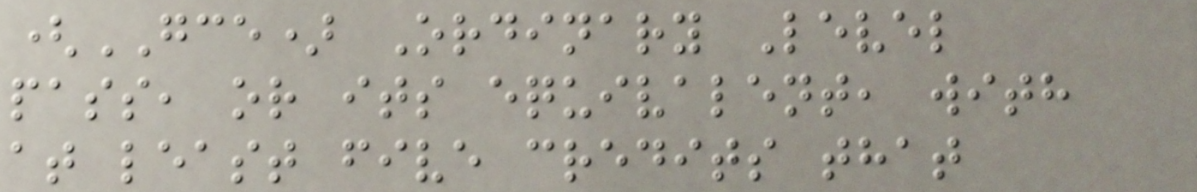(GCE) Ordinary Level
pass, or its equivalent, with
at least five credits that
